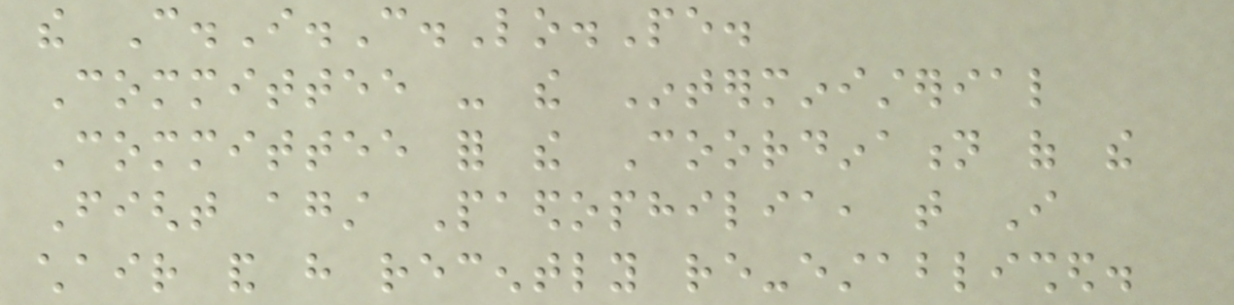the C.I.C.Lo.Pe.
Committee - the Interministerial
Committee for the Coordination of the
Fight against Paedophilia, that I
chair and have recently re-established.
